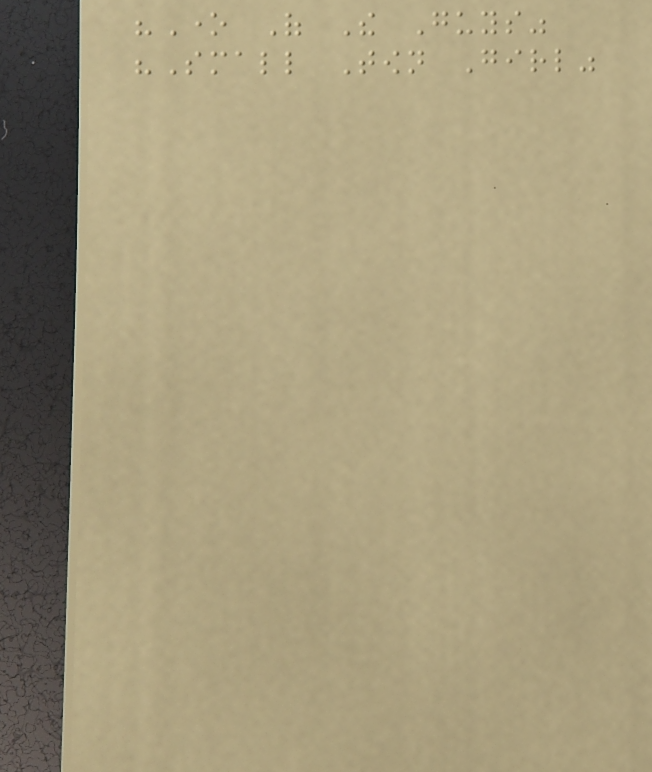"One Of The Guys"
"Small Town Girl"
